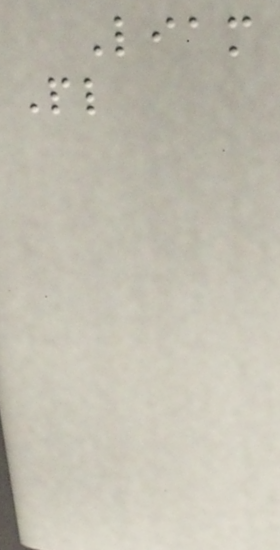Liam
Pl
